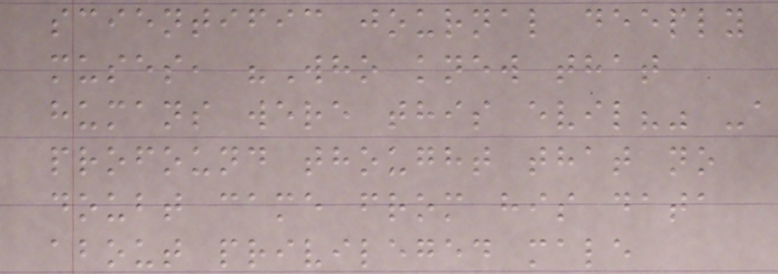scientific journal deeply
muses, "Who knew that
humans were this evil?" -a
profound thought that no
doubt came from his data
about privileged male
